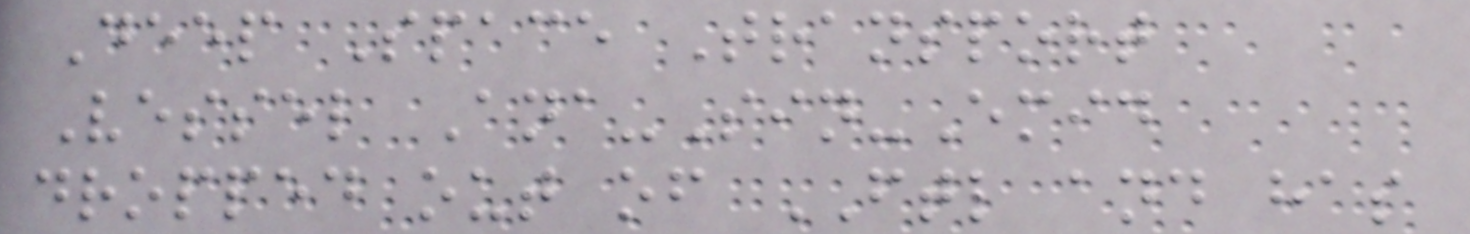Deep Space Transport
Vessel Ana-Sin-Emid
dropped out of FTL and has
